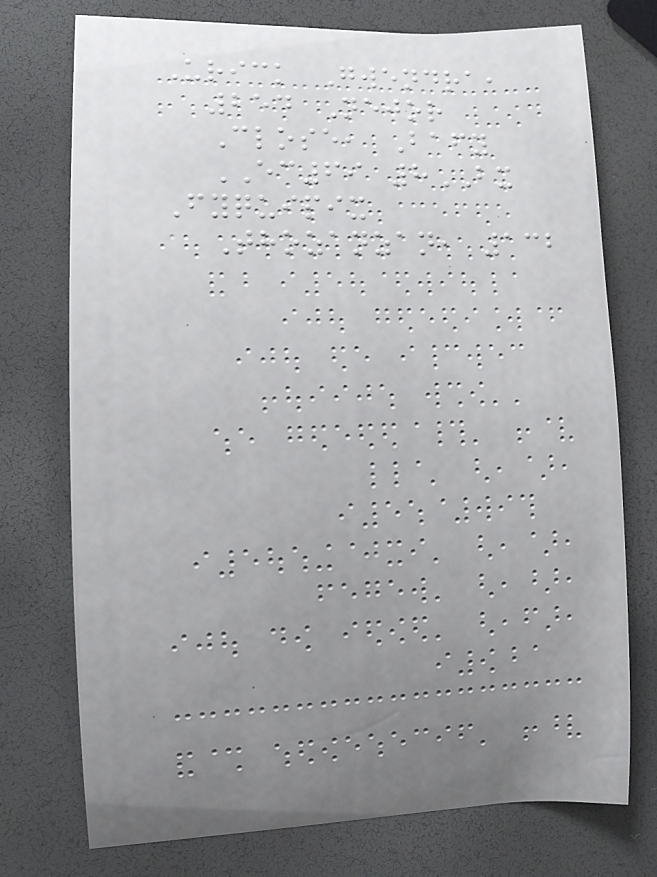Urick Gwendra,
254 Nejor
Close, Bafy
EC69 8BX
Fyquipix
Thozanzan, 132
